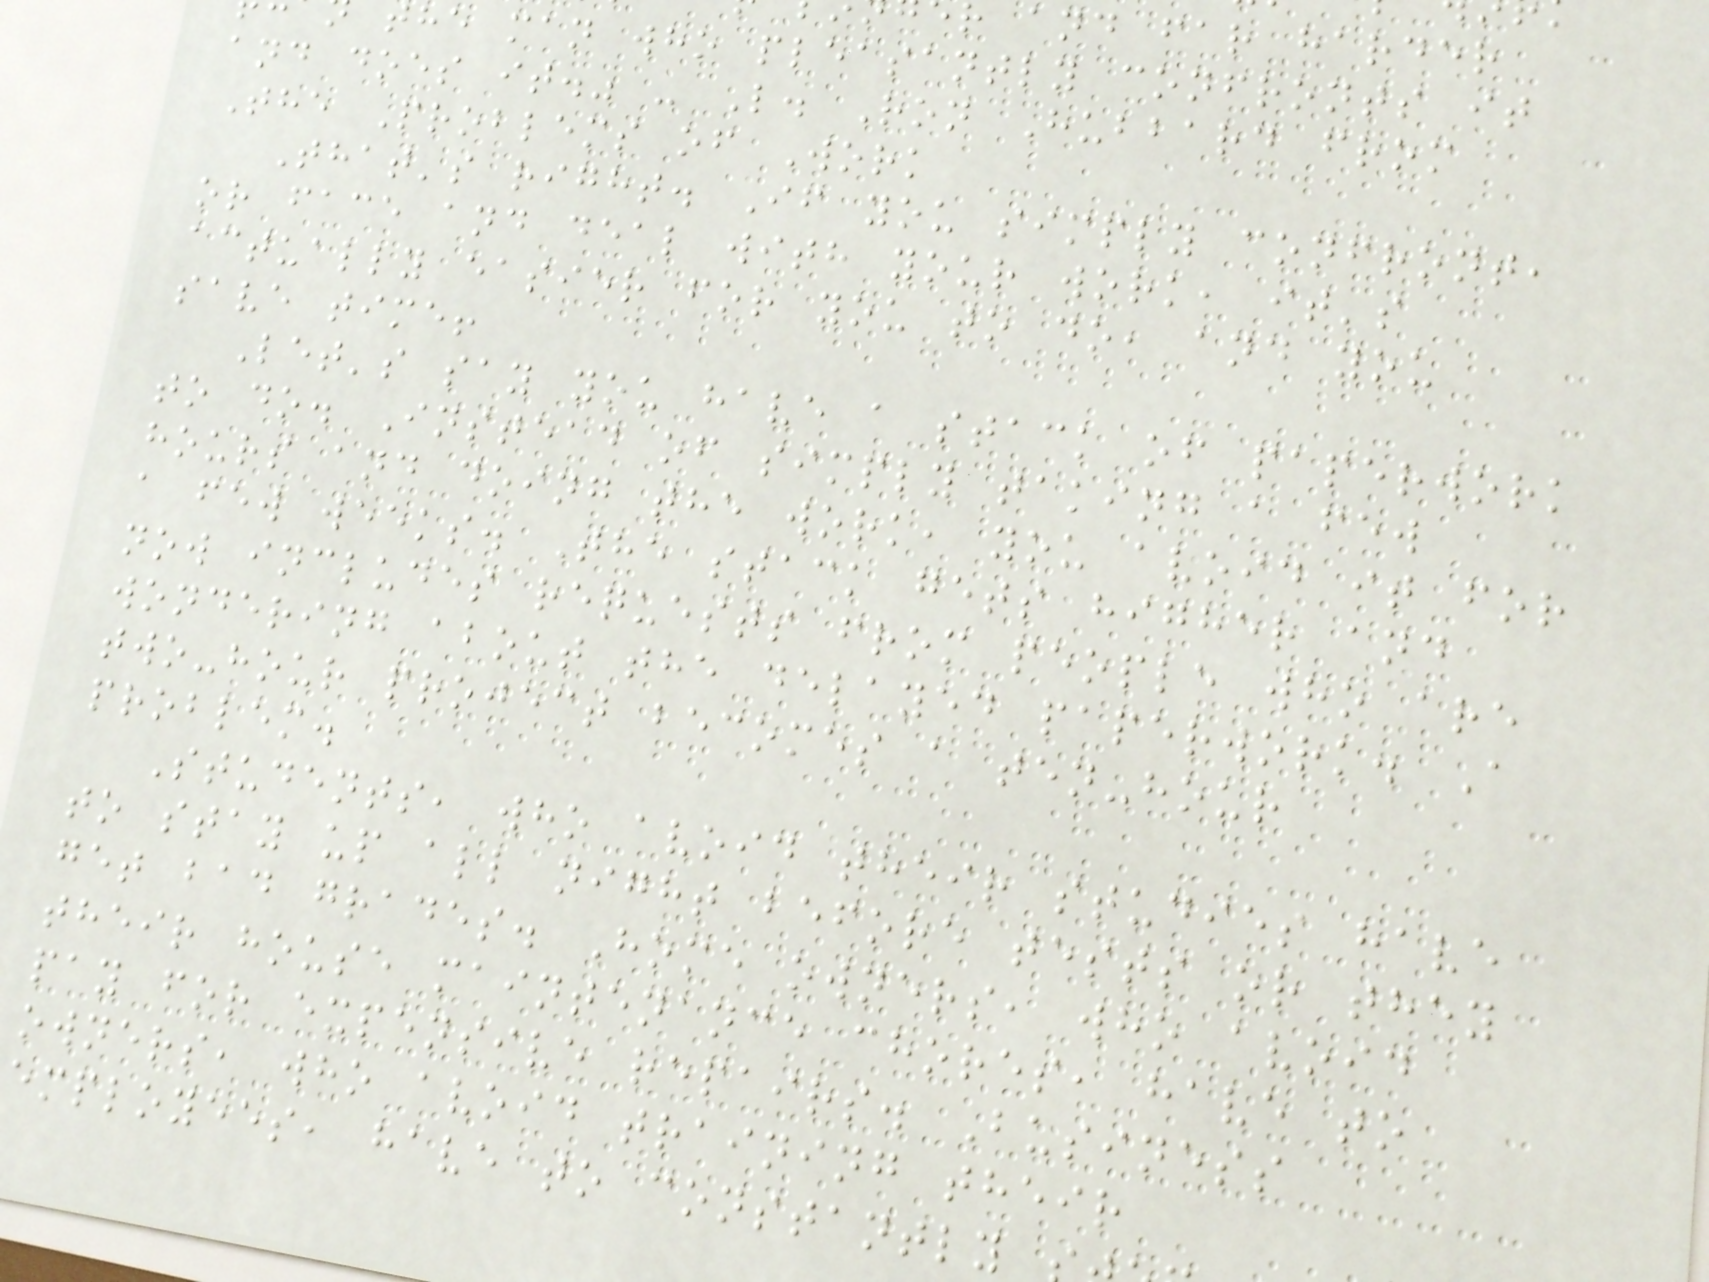r and far harder
the man who pleasantly confronts it
and does it." - L. Ron Hubbard from
The Problems of Work
That's right. If you simply confront,
or face and deal with your work, it's
actually easier for you to do, and you
save time!
Let's say you have a stack of paperwork
to do. Instead of simply taking a few
hours and doing the work, you avoid it for
a few weeks. The stack gets higher and
now includes requests from people who are
wondering about the delayed paperwork. A
two-hour project becomes a ten-hour
problem.
Students, who avoid their studies have
to stay up all night before tests or they
get bad grades. Home owners, who avoid
their house maintenance chores, have to
pay for expensive repairs. Business
owners, who avoid training their
employees, have to constantly
